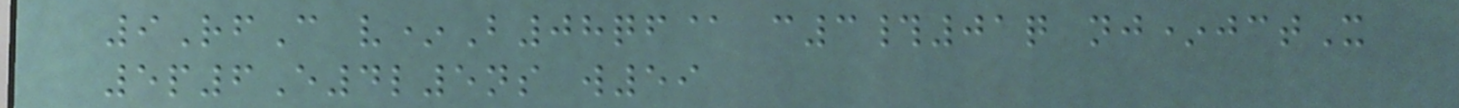9RfC v*B08qf@ c3#01q nj*jctX
5p6E4l5ns w59
